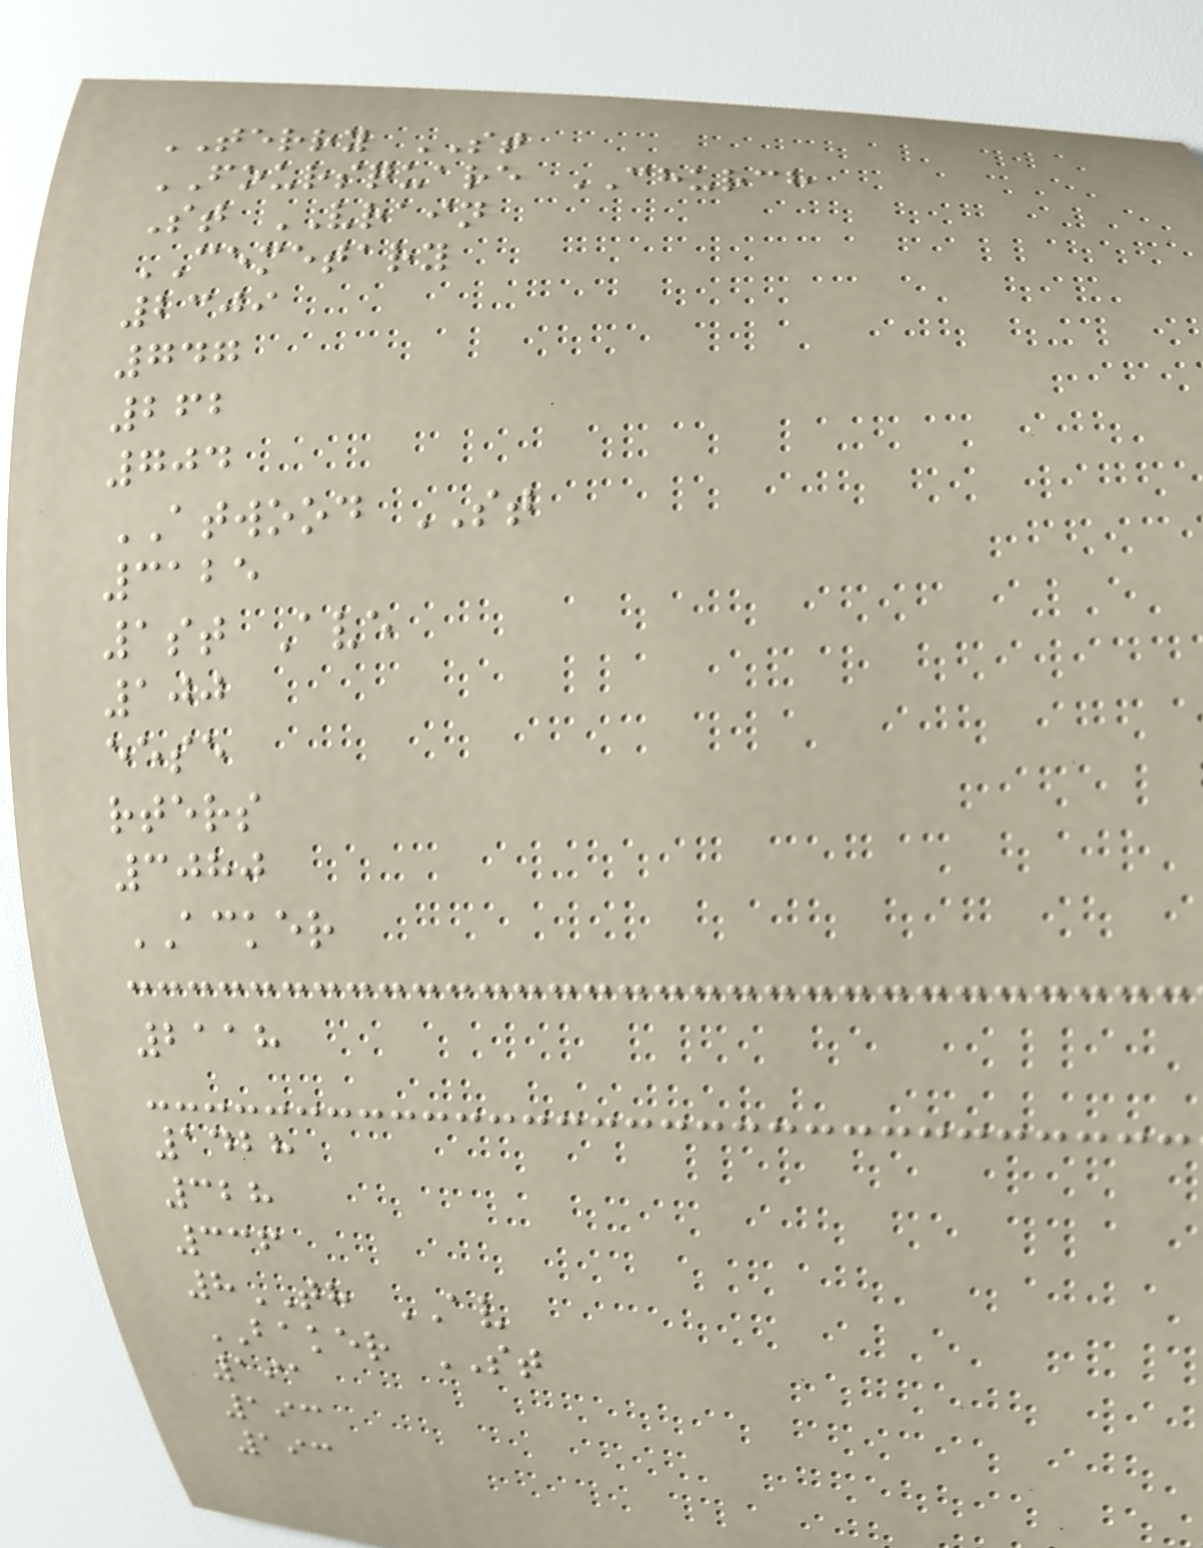TERRY ST
FOURSQUARE CHURCH
St VRAIN
CEMETARY
2309
747
262
704
ATWOOD ST
3125
1st Ave
100
eese
rters
3080
ACKER
2118
1428
328
336
8TH AV
BAKER ST
191
193
193
